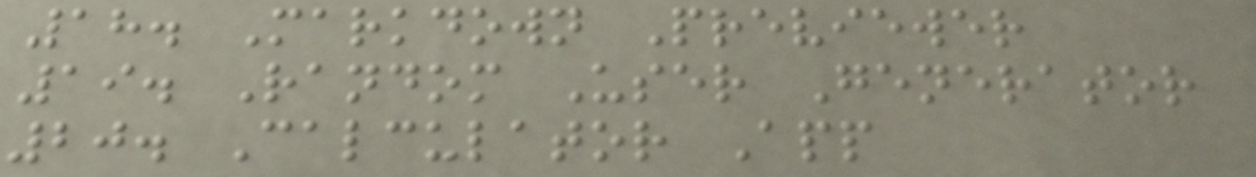18. Markdown Previewer
19. Random User Generator
20. Calculator App
